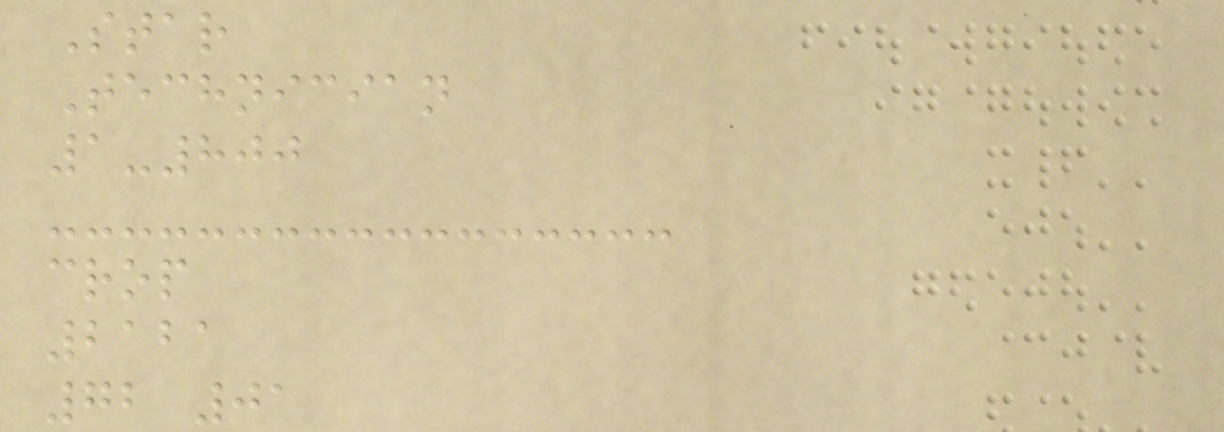Star
Technician
1-800
crop
2121
72 01
